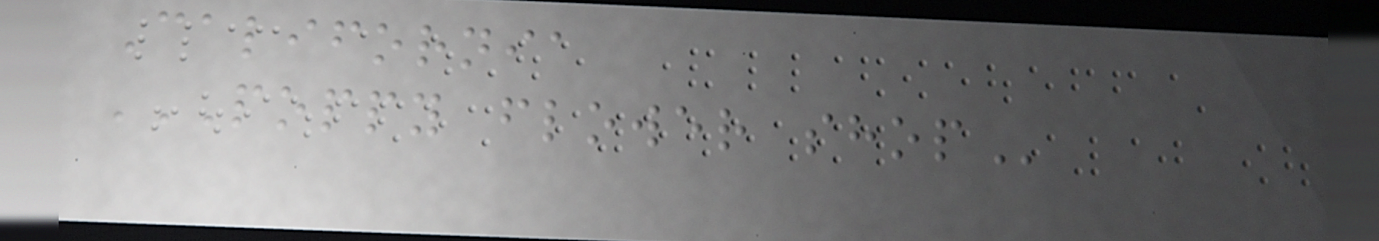California
POPPY FLOWER SHOP
